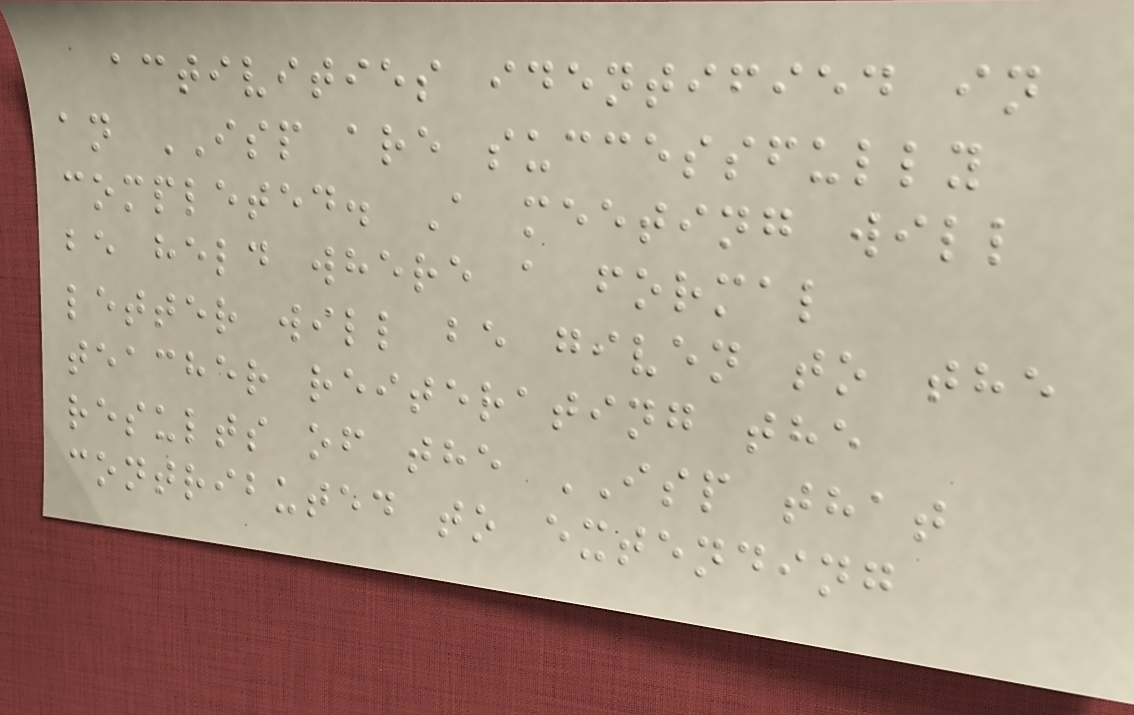activities identified in
an ISP are successfully
completed. A meeting will
be held where a formal
letter will be given to the
teacher reiterating the
results of the ISP that
contributed to extending
